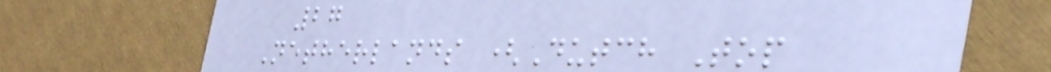27
Netherlands (Dutch Top
